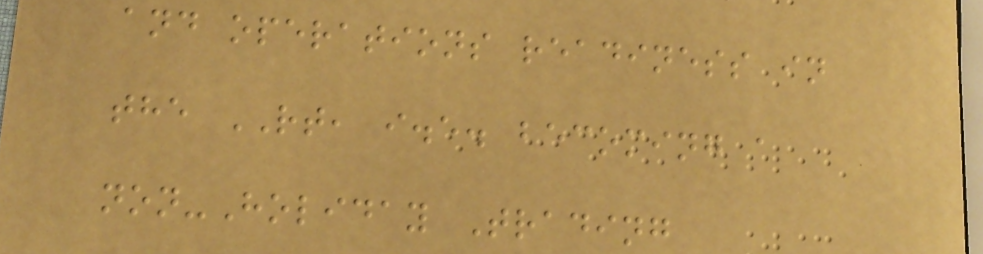and operations readiness in
the RT, i.e. becoming a
non-Holiday Trading
